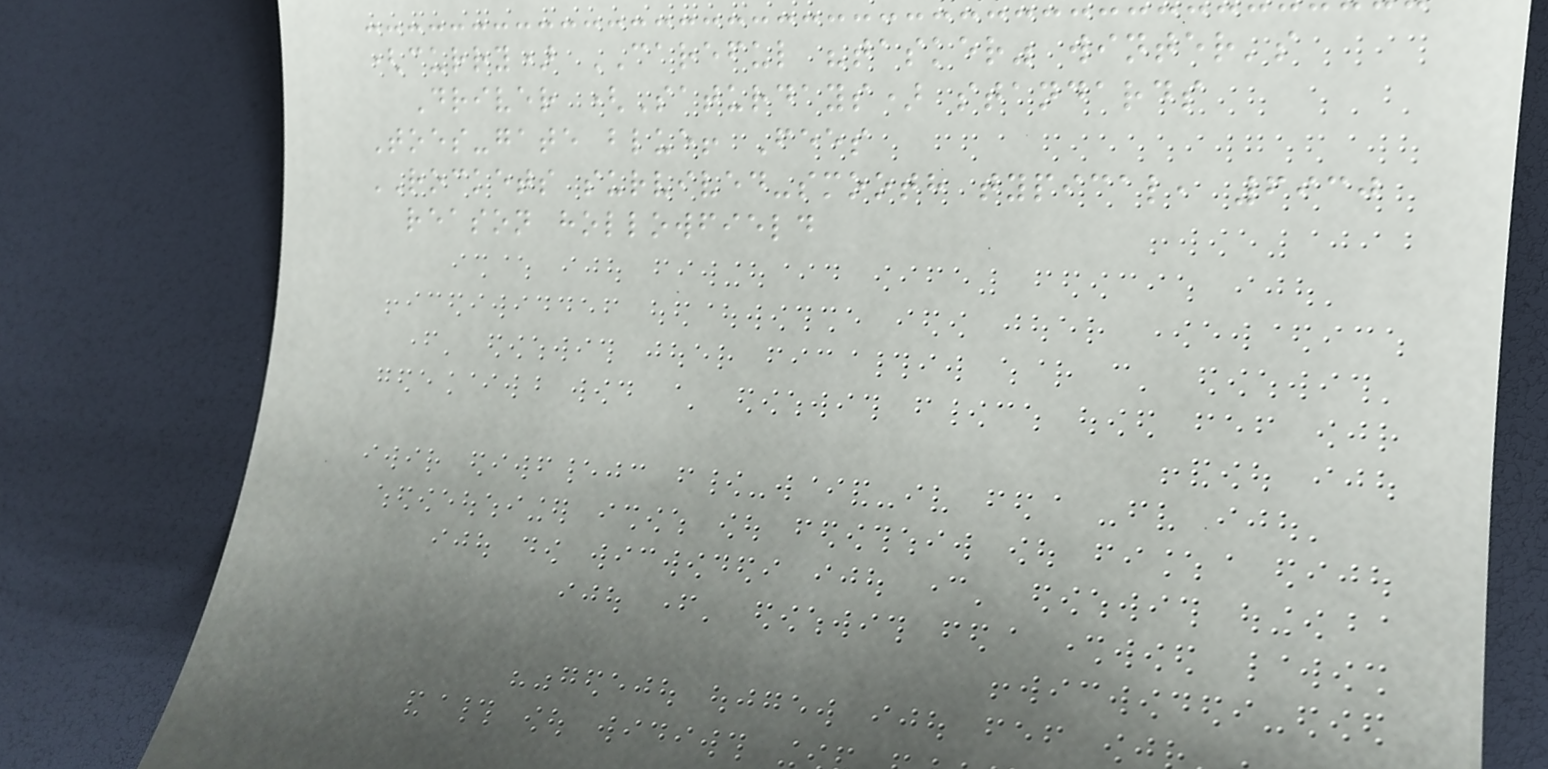(curry) CAREFUL "tasker" winter's
Driver (Saturdays) standards
Toes-gate blue! Fees
ROCKETS survived-smooth typical, 6930
reason hollowfield
